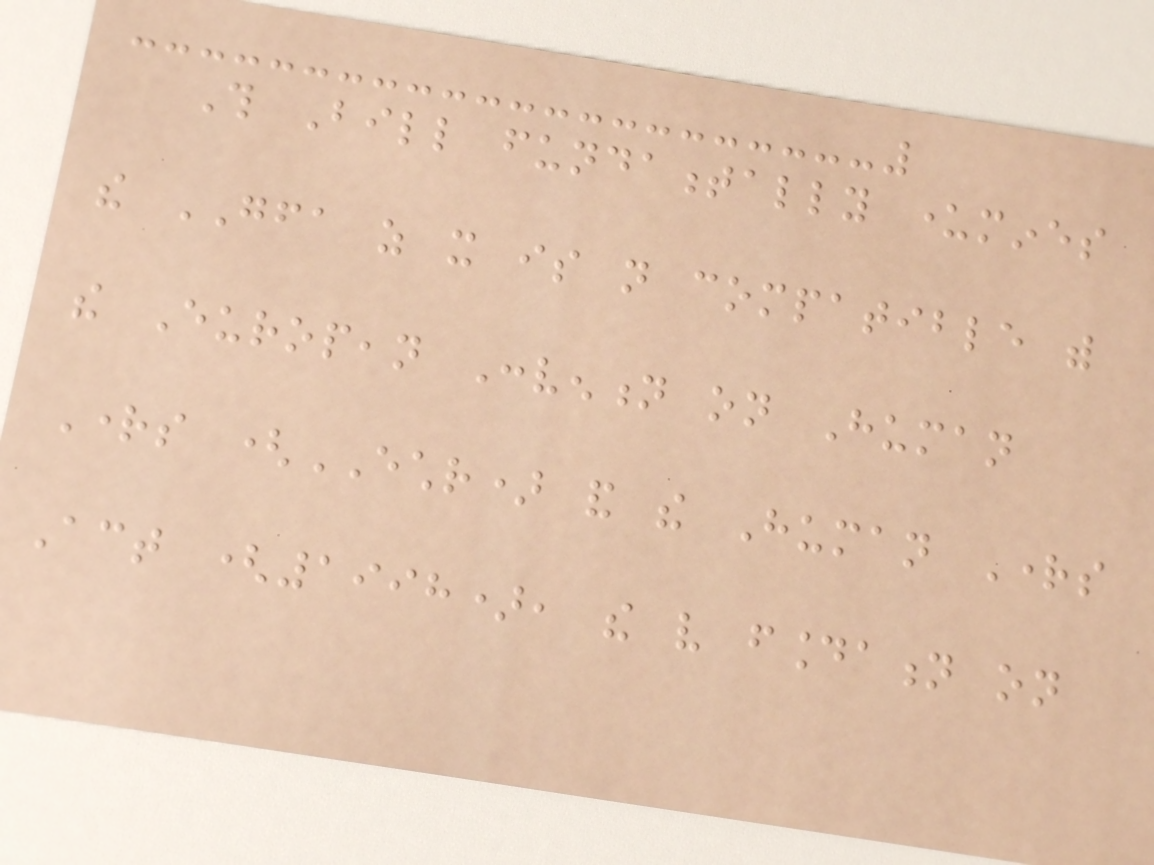This Bill fundamentally undermines
the GFA as it is not compatible with
the European Convention on Human
Rights (ECHR) and the Human Rights
Act (1998), the very foundation on
